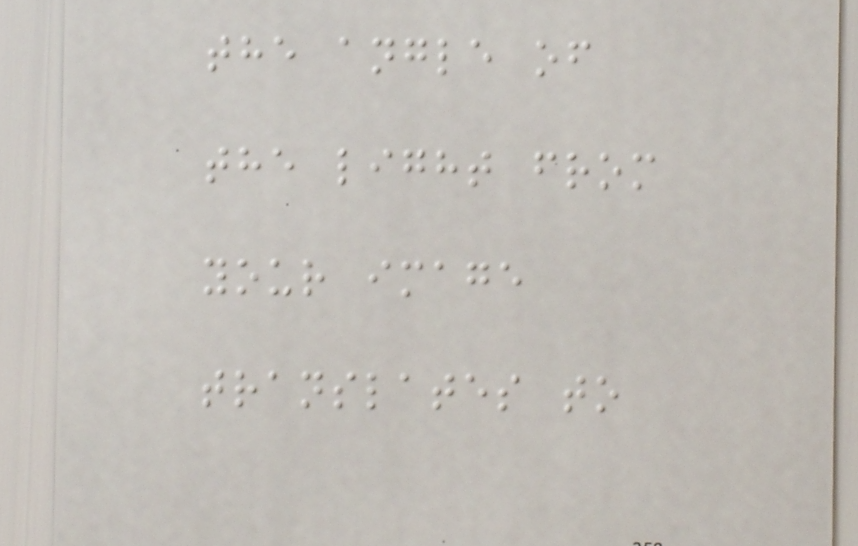the angle of
the light from
your image
translates to
